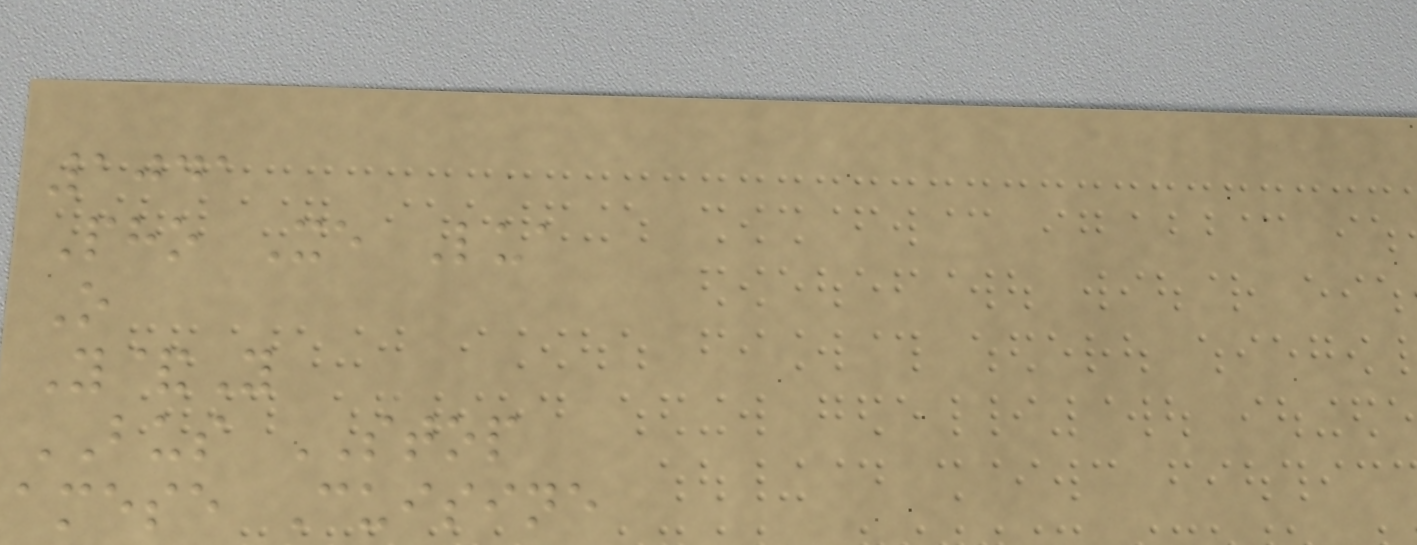1041
Pho Xe Lua
O
Y&Y
BUS STOP
amese Cuisine
